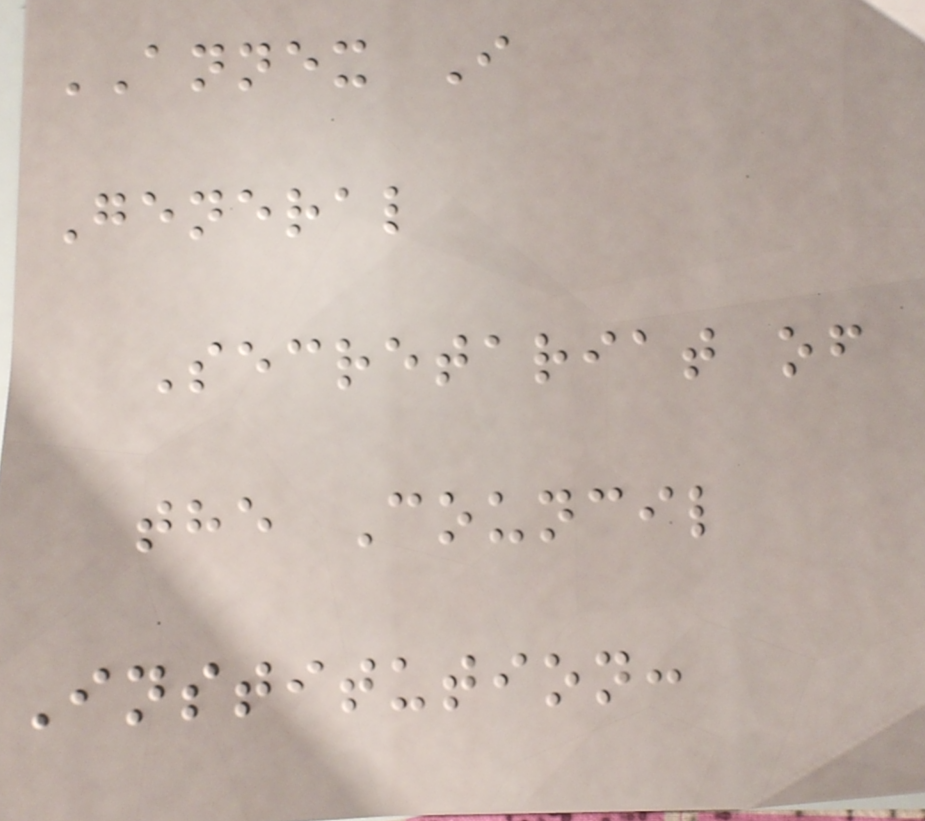ANNEX I
General
Secretariat of
the Council
Institution:
